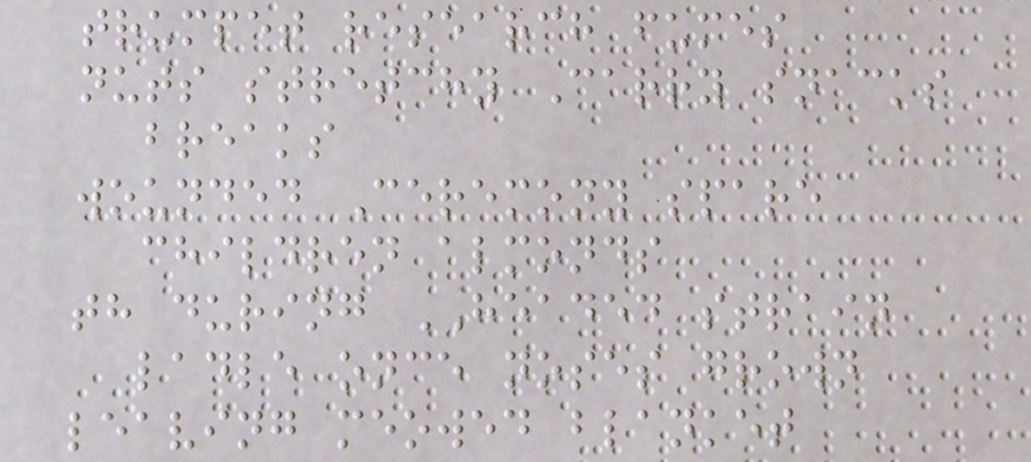trumpet research fumes
nuts stretchy Carry snacks
breaks
wounded Ceremony spare
children almonds
th during HEADED strain
ladle once noses grown
leaving meowed blanket
